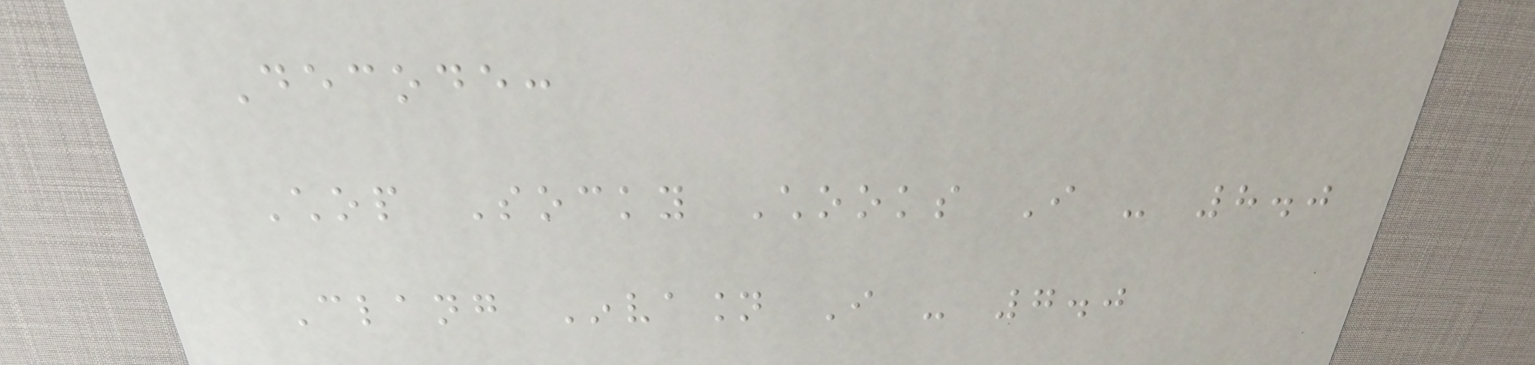Decode:
Chop Socky Chooks I - 8.0
Clang Invasion I - 7.0
